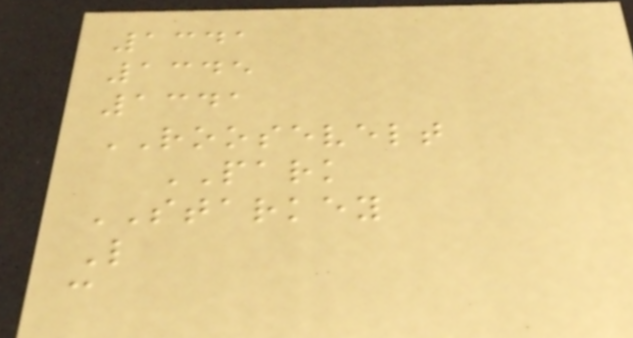1341
1345
1341
ROOSEVELT
PARK
STARKEY
L
c
